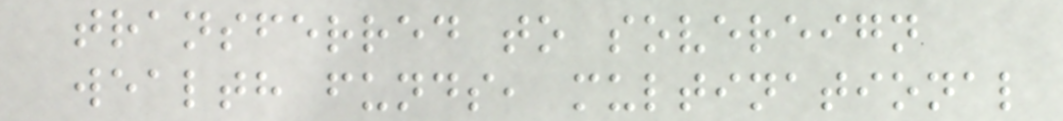transferred to sovereign
wealth funds, multinational
